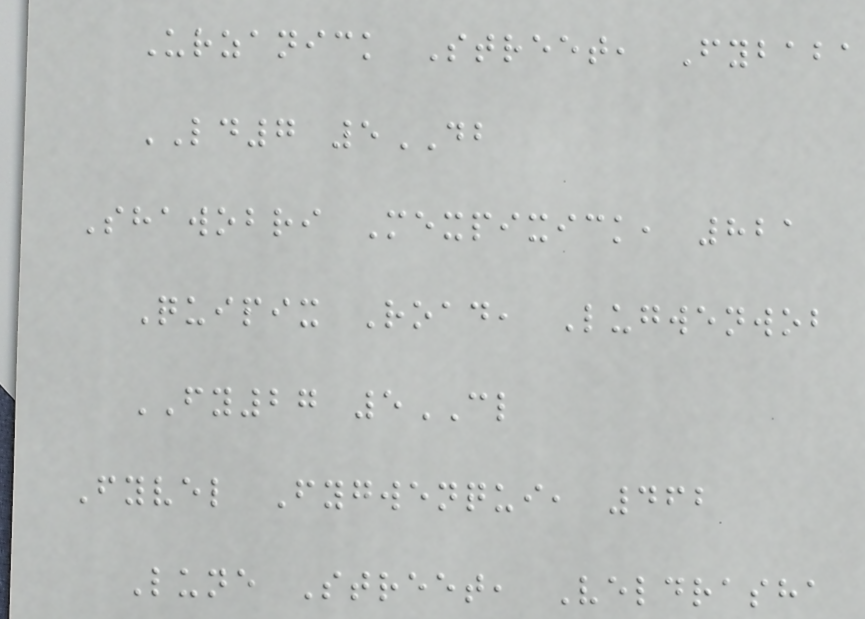Urzanick Street, Fybaba
LD7 5DB
Shawobri Mexpixick, 821
Quipix Road, Lugwenwob
FY27 5CL
Fyvel Fygwenqui, 462
Lune Street, Veldrasha
